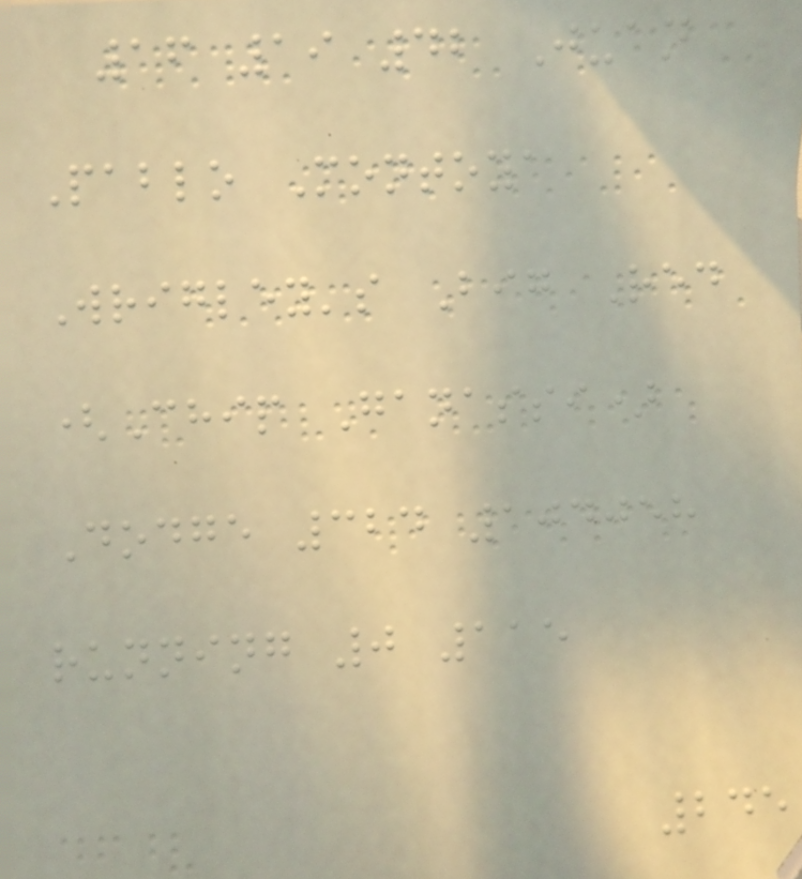16 19 42 Juan
Pablo Montoya
Wrigley's Big Red
(Chip Ganassi)
Dodge 324 104058
running 0 115
245
